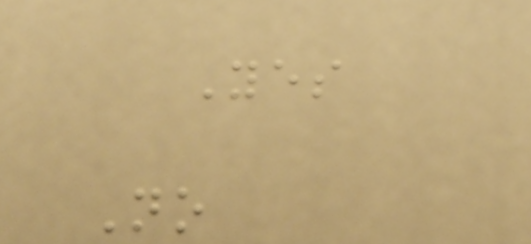Yes
No
